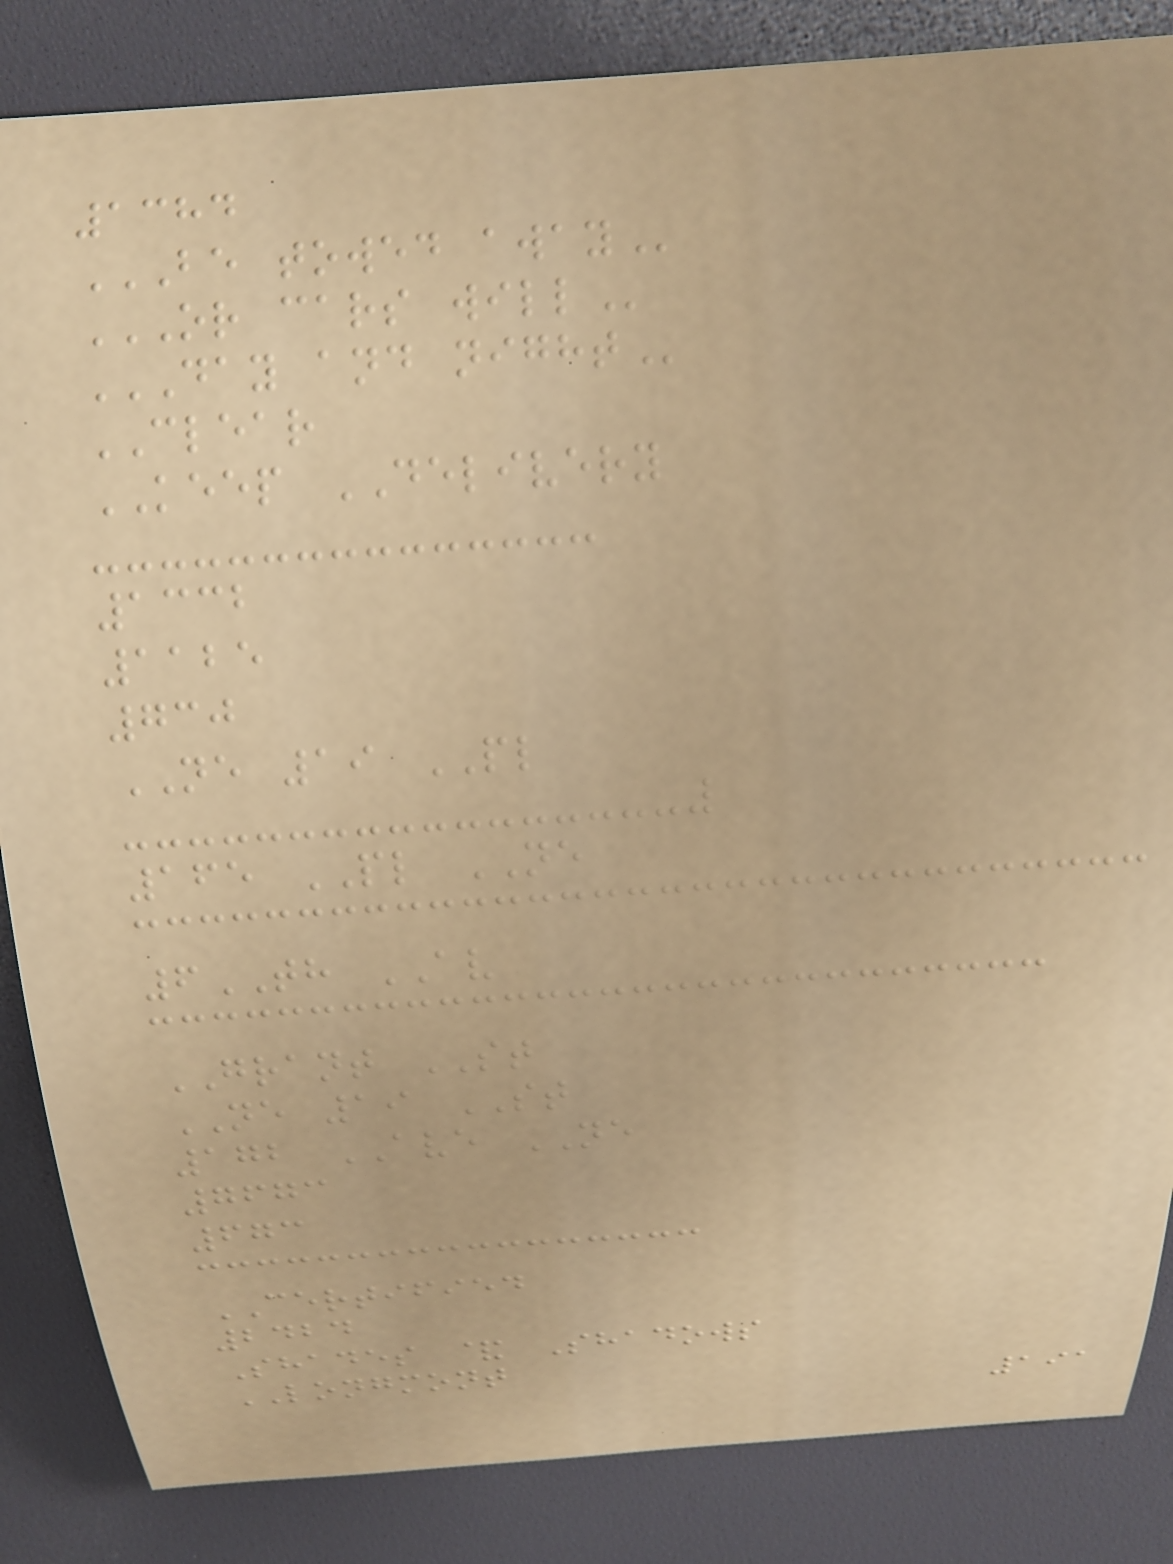1384
BE TOWED AWAY
OR CARS WILL
DAY AND NIGHT
CLEAR
KEEP DELIVERY
1332
1125
730
NE 19 PL
165 PL NE
6TH AV
GRANT ST
NE 19 ST
172 AVE NE
7673
673
CERTIFIED
2424
Shades & Shadows
LONGMONT
191
